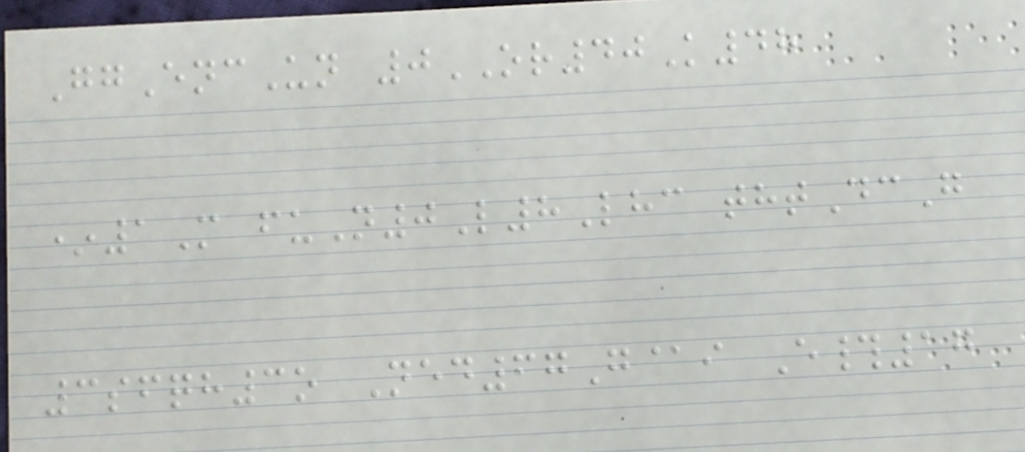GgEncUn 0OR40K48
*1M fuN0L8Lhc thtDcG
3sfqh3o Ned67G@i E#17
